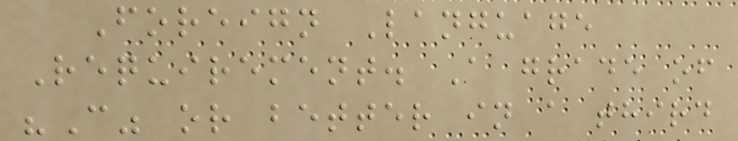Foreign Language
Requirement. A grade of
"C" or better in a third
